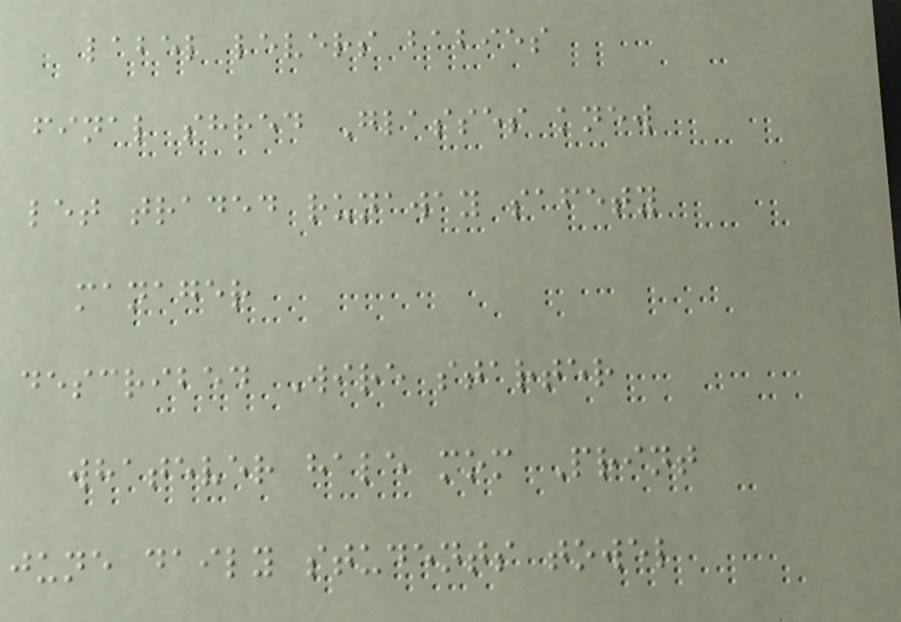label levers babies
final shred Glasses knew
let traded runaway safety
manager
described Wire starter
whatever hale mom Print
june daily students towel
